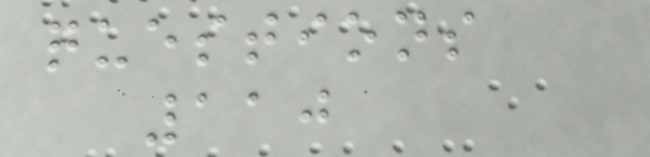questions
110
